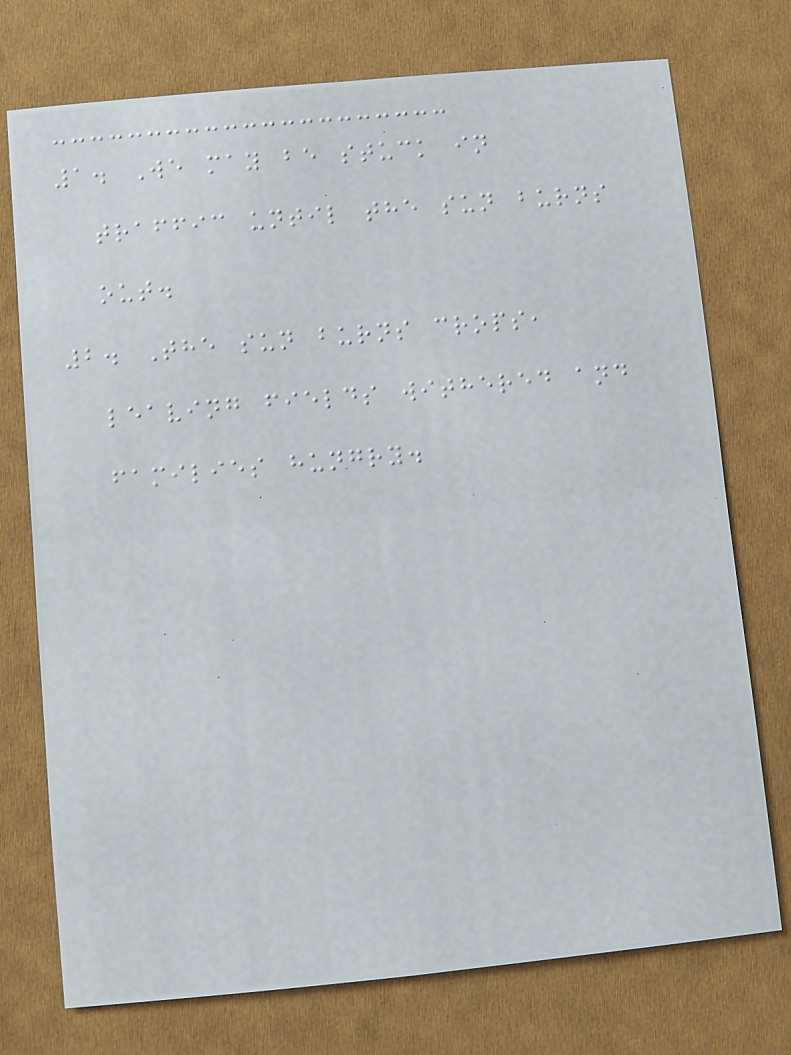1. We may be stuck in
traffic until the sun burns
out.
2. The sun burns crops,
leaving fields withered and
families hungry.
